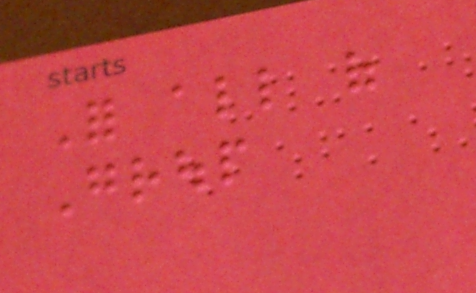For all of
Group
